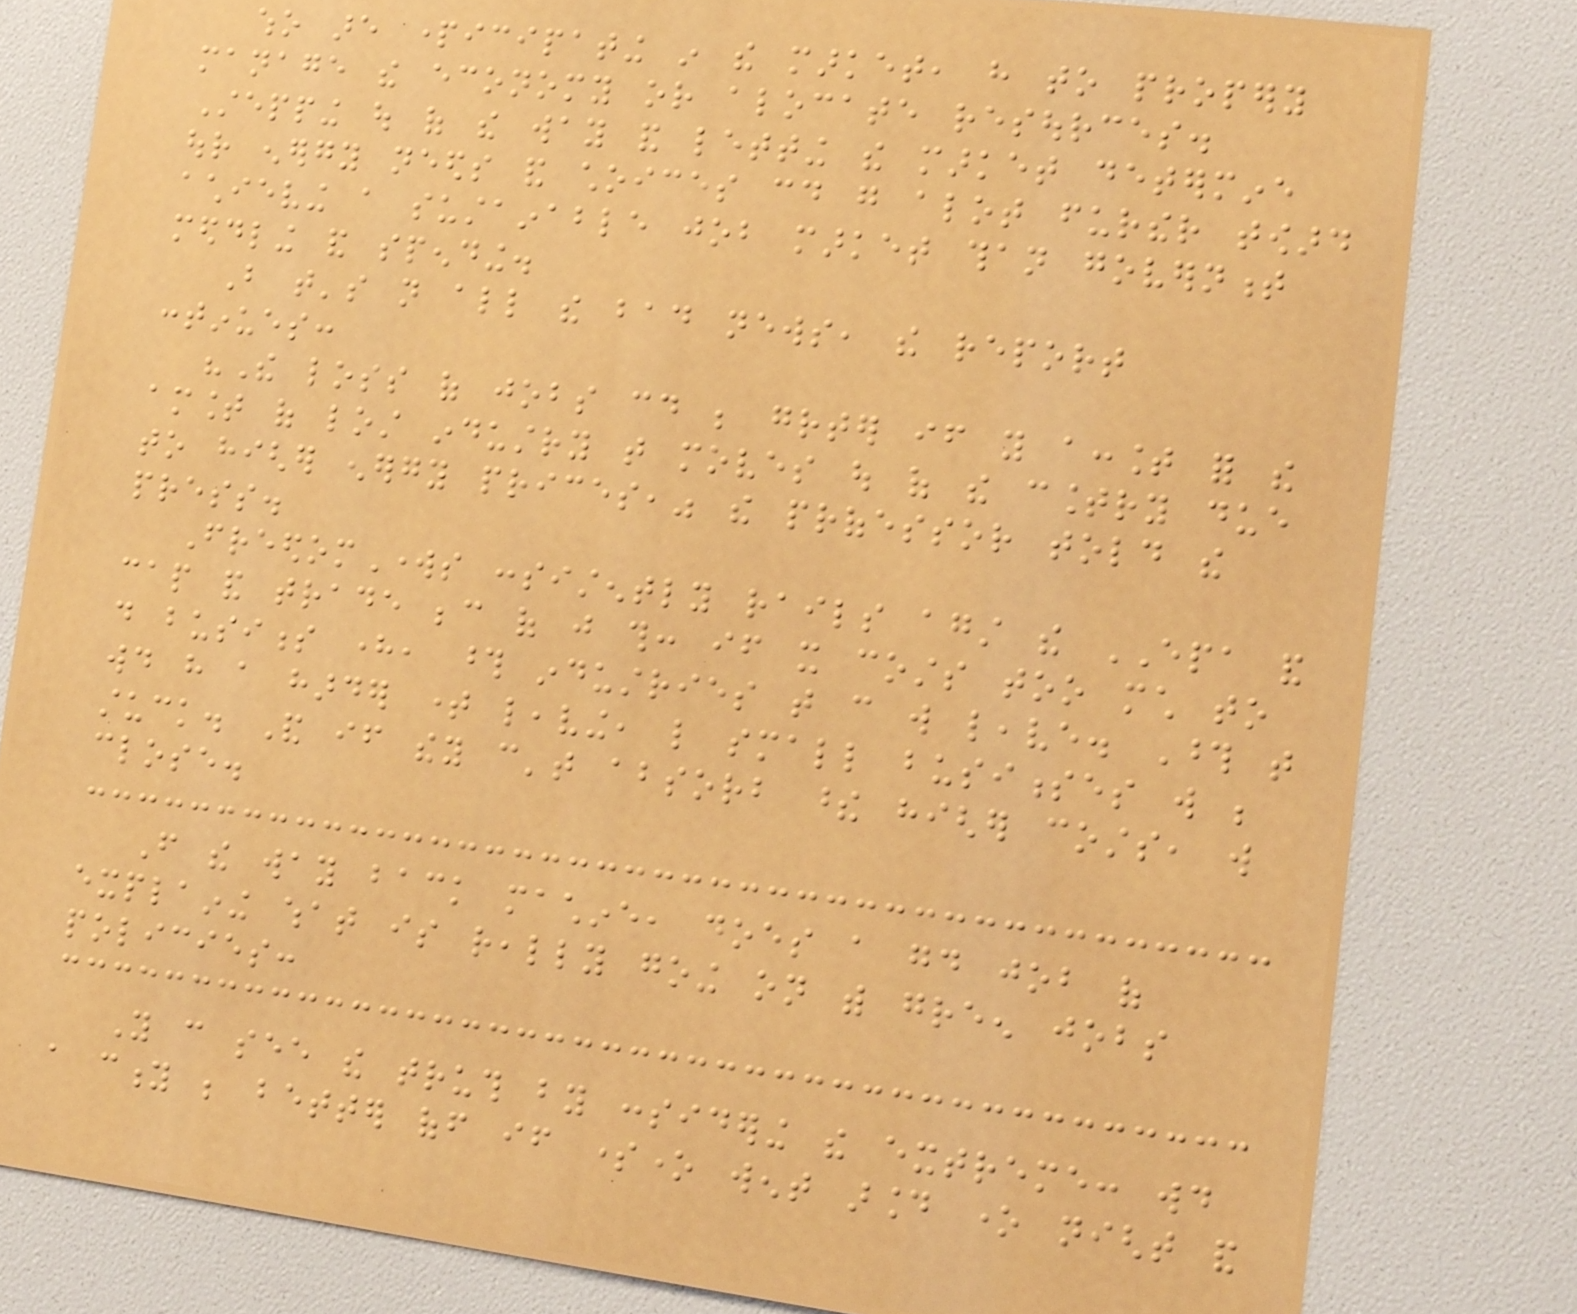who are participating in the market, have to propery
manage the economy or alocate resources.
Stepping out of the way and letting the market determine
our energy needs and choices could go alot further toward
achieving a sustainable job market than government
meddling and spending.
But that's not all the bad news, the report
continues:
"The loss of jobs could be greater if you account for the
amount of lost industry that moves out of the country due
to higher energy prices," the professor told the
press.
FreedomWorks consistently rails against the EPA and
cap and trade because of just this: if it costs too much to
do business here, those industries that can will leave. Those that
would have a harder time leaving, like small businesses will be
stuck. And if they can't absorb these higher costs, will
close.
From the way back machine, does a good job of
explaining what is really going on with green jobs
policies:
You can see the truth by considering the extreme: would
a city be better off if someone went around one night and
